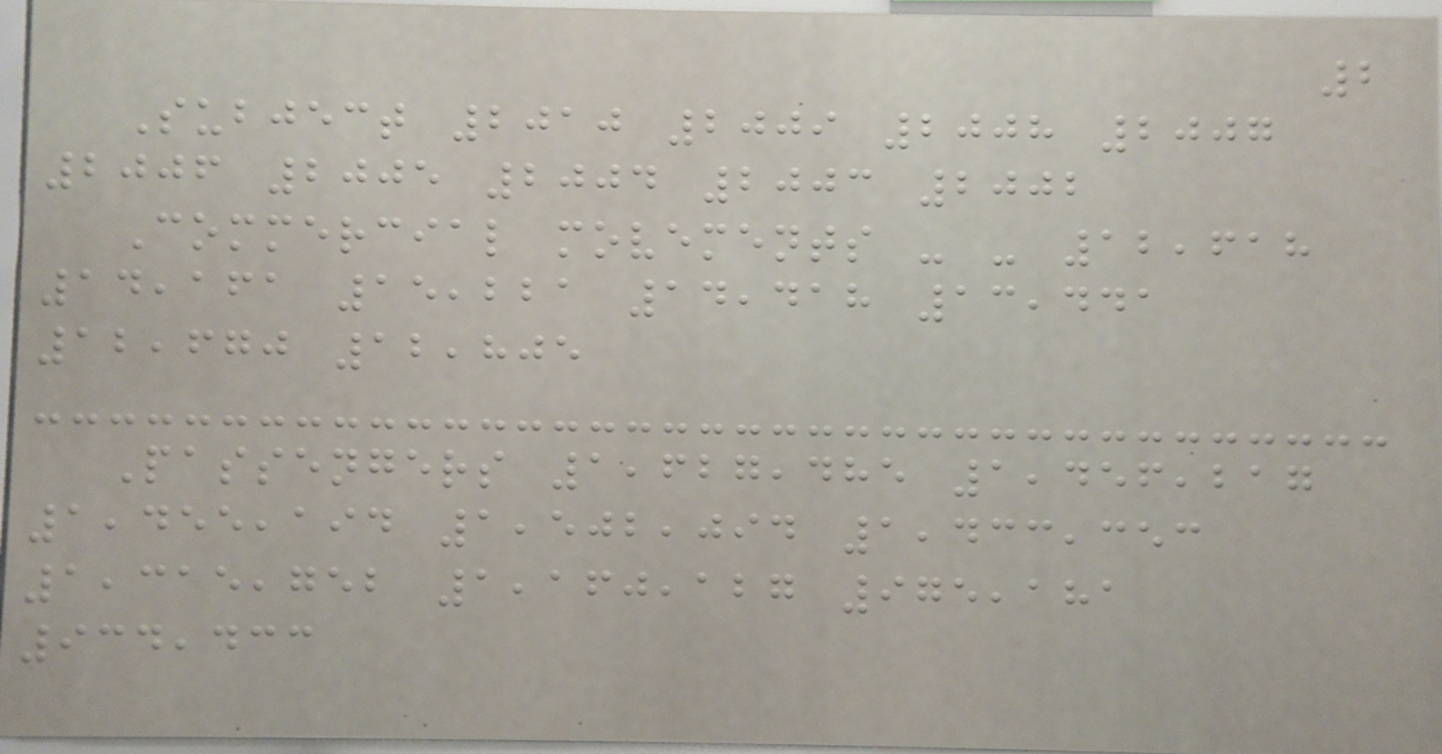2
Subject 2010 2009 2008 2007
2006 2005 2004 2003 2002
Commercial movements - - 12,618
14,161 15,221 14,418 13,441
12,670 12,805
Passengers 1,627,485 1,456,217
1,455,194 1,502,094 1,433,353
1,315,752 1,160,127 975,181
934,433
